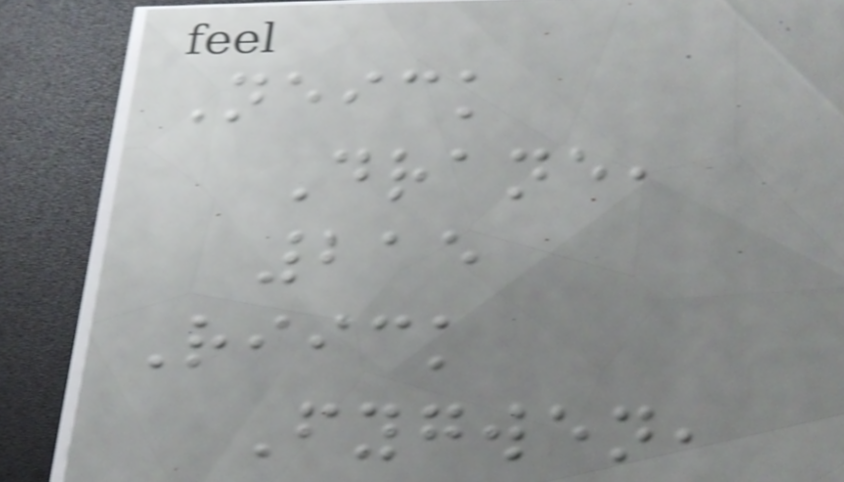Neick
Drane,
215
Riick
Fygwen,
